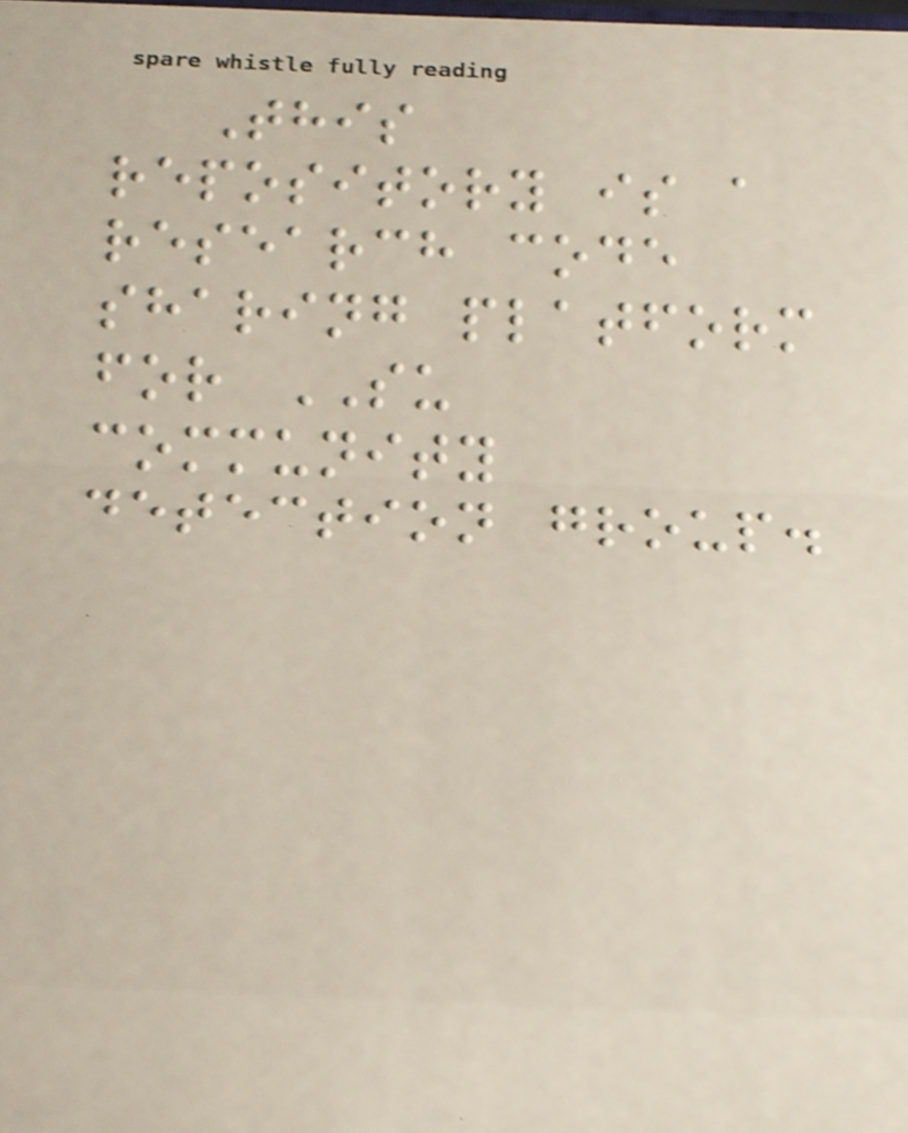This
repository is a
research code
sharing platform
for SU
community
detection group.
